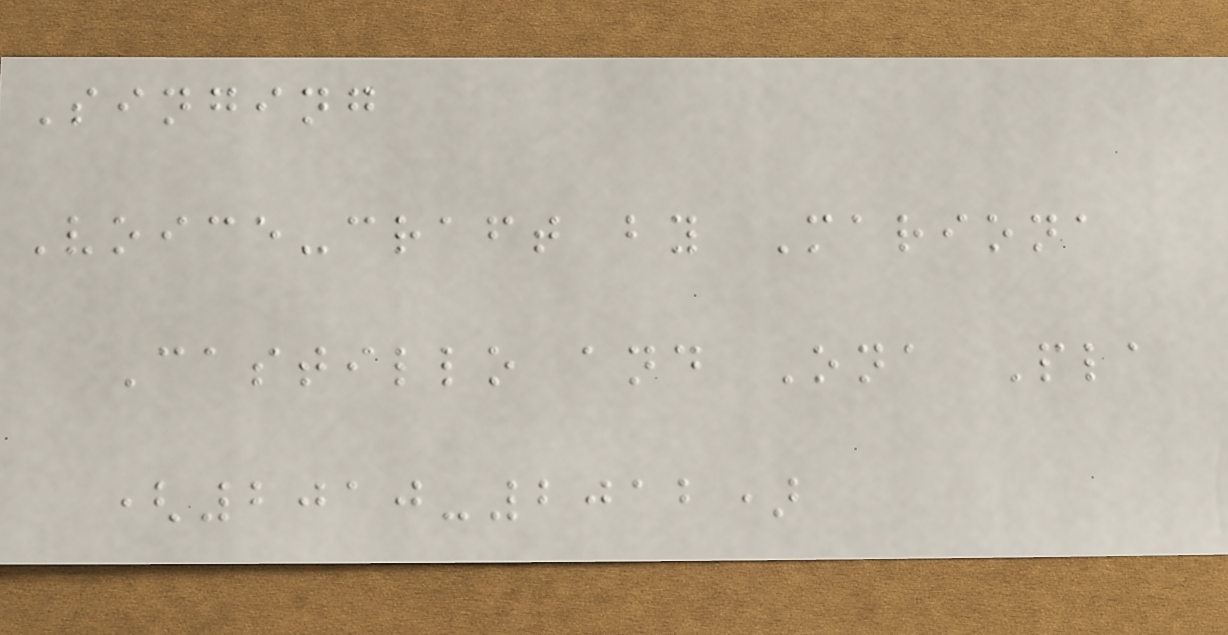Singing
Voice-craft by Mariona
Castillo and Ona Pla
(2010-2012)
